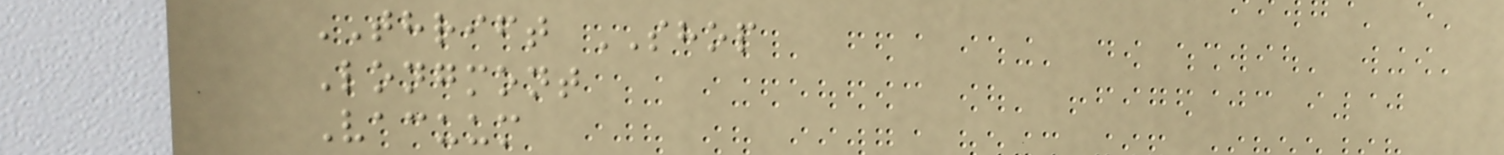THRIFT SHOP
Longmont
Vacuum
